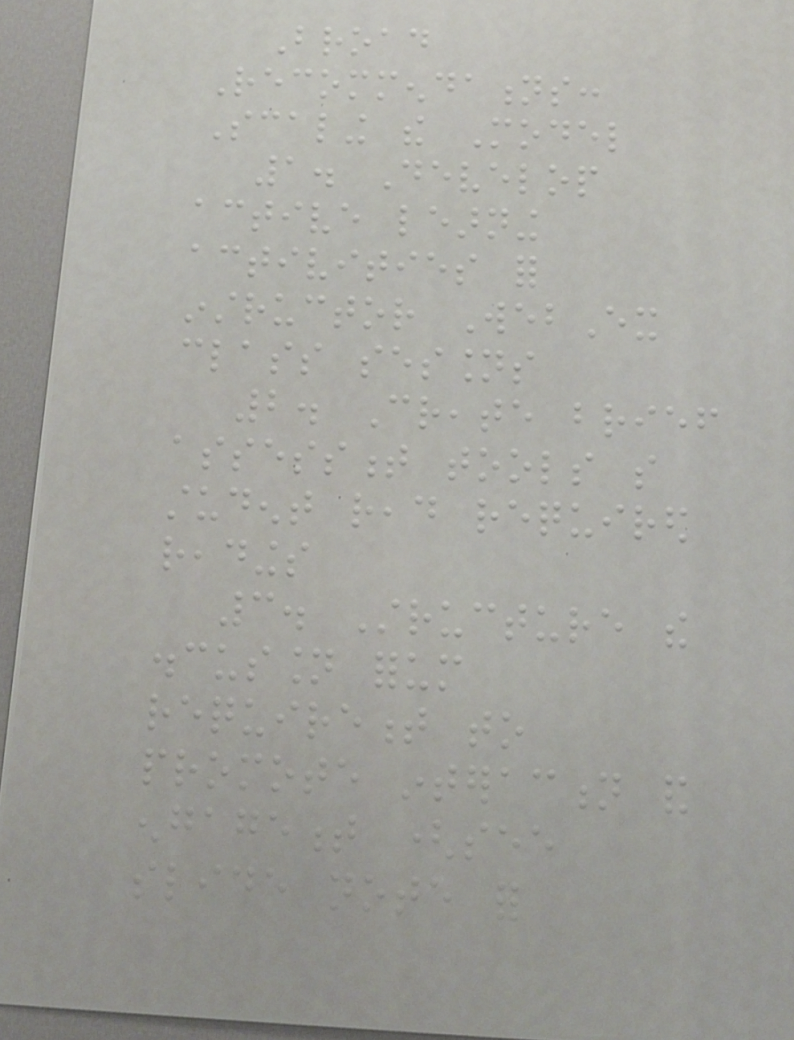Broad
Recommendations:
Scaling the Model
1. Develop
active learning
activities for
instructor WebEx
class sessions
2. Create brief
assessment tools so
student read required
readings
3. Structure the
discussion forum
requirement to
promote interaction and
engagement (see
slide note for
